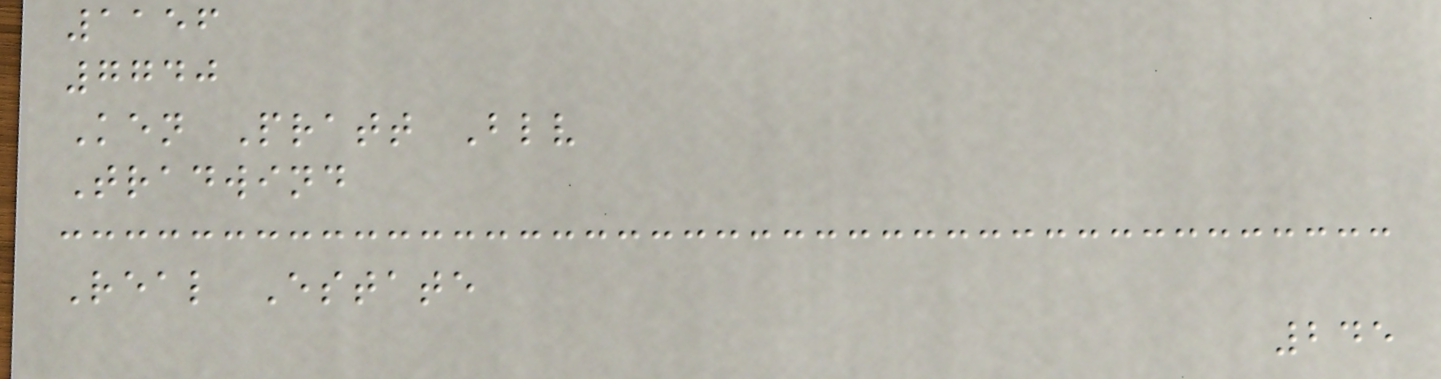1156
7740
Ken Pratt Blv
Tradwind
Real Estate
245
